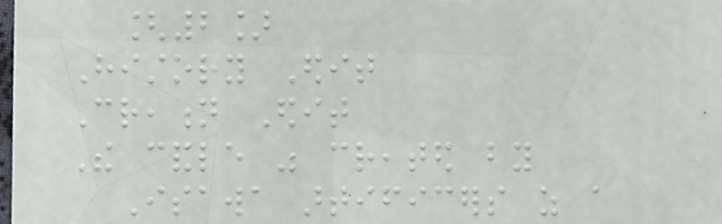[2]
History Edit
Creation Edit
The candle was created by
Isawa artificers as a
